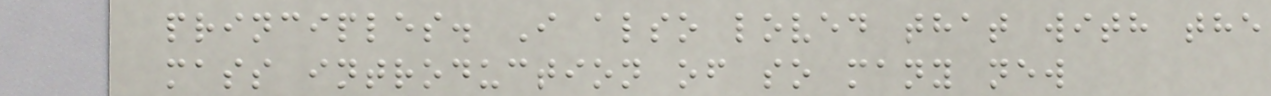principles. I also loved that with the
mass introduction of so many new
